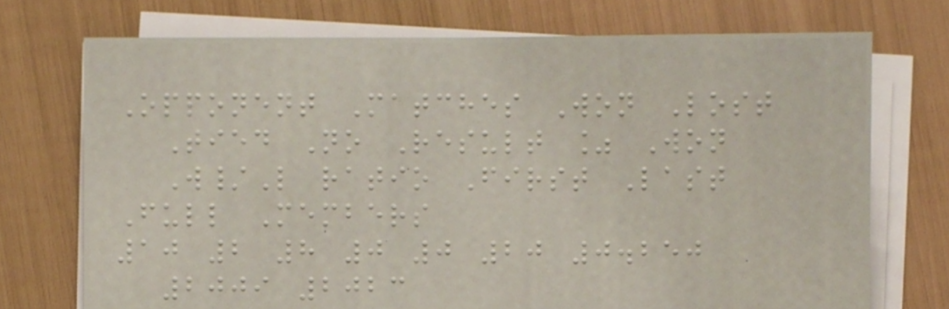Opponent Matches Won Lost
Tied No Result % Won
W/L ratio First Last
Full Members
10 2 8 0 0 20 0.250
2009 2023
